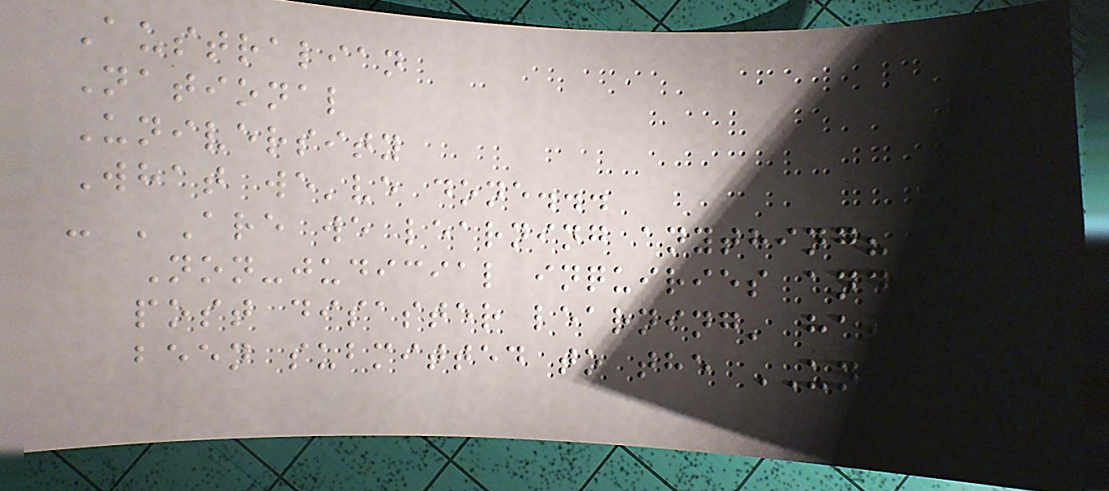Australian
National
University
What we've done...
- 'Are we learning anything?
Non-judicial inquiries and
post disaster learning' has
been submitted to the UNSWLJ.
